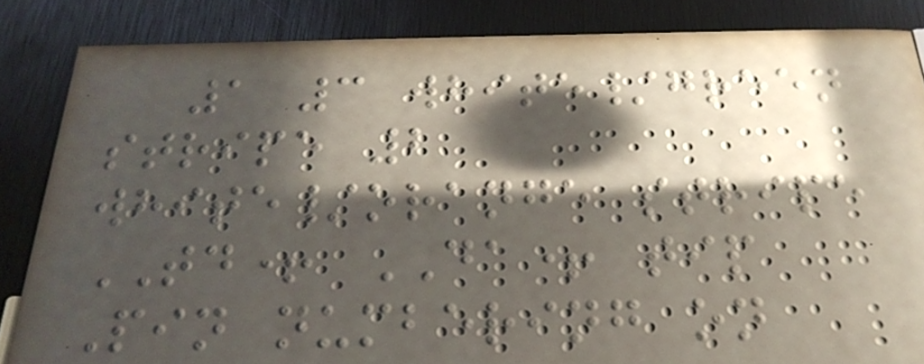1 3 white/green
stripe 2
white/orange stripe
TD+ DA+ tip
Pin numbering on
